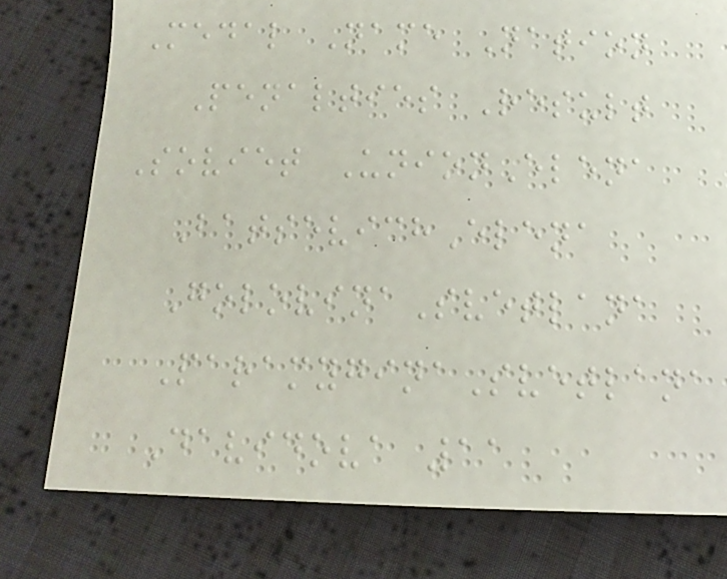Medal Name Nation
Penalties Result
Soviet UnionElena
BatsevichElena
GolovinaSvetlana
ParamyginaSvetlana
Davidova 11
